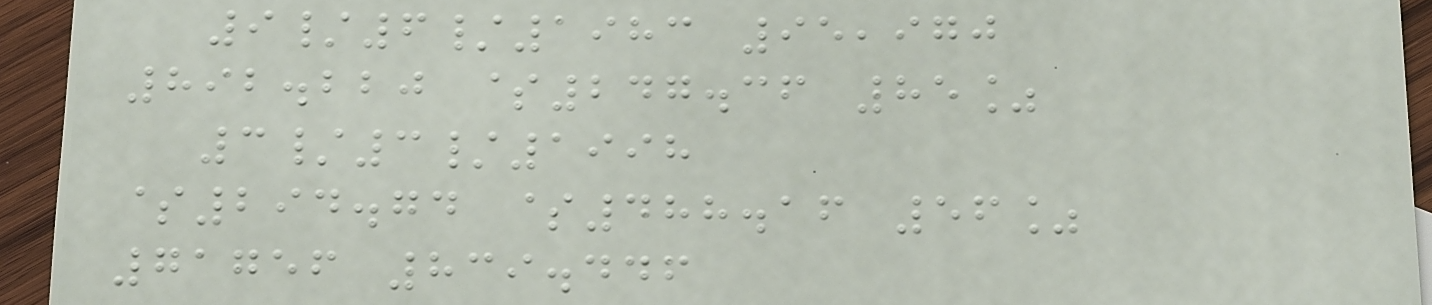9/6/1983 95,970
892.220 $247.36 85%
3/3/1998
$294.74 $488.16 56%
71756 839.446
